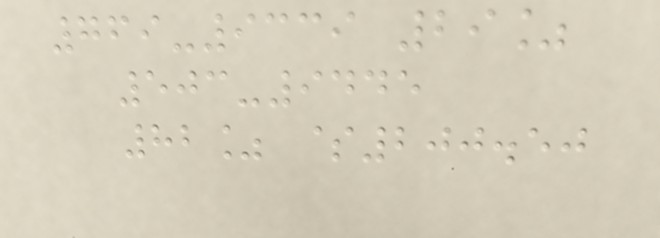769-9339 29%
503-9445
82% $200.50
